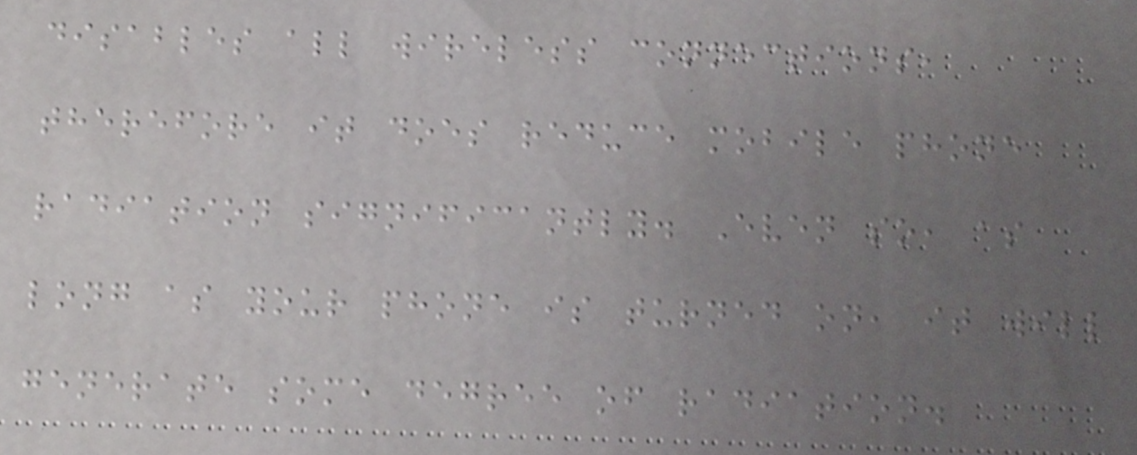disables all wireless connections,
therefore it does reduce mobile phone
radiation significantly. Even so, as
long as your phone is turned on, it will
generate some degree of radiation.
